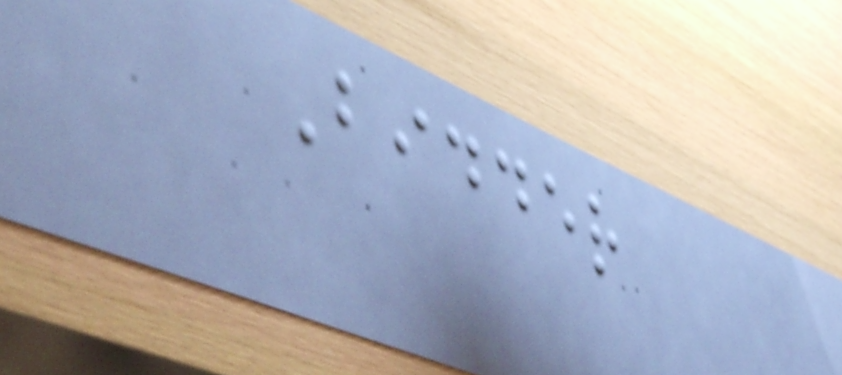Bidder
